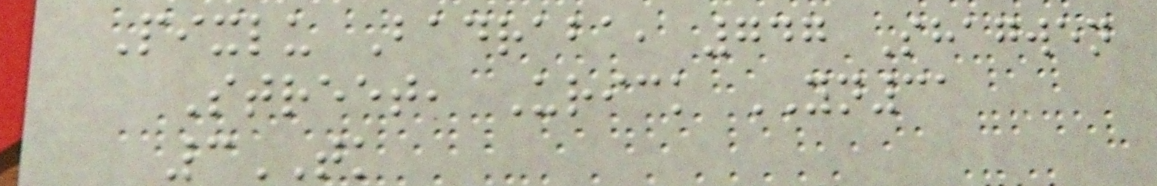Pixlu Badraba, 747 Shagwen
Street, Urick YN31
3TK
